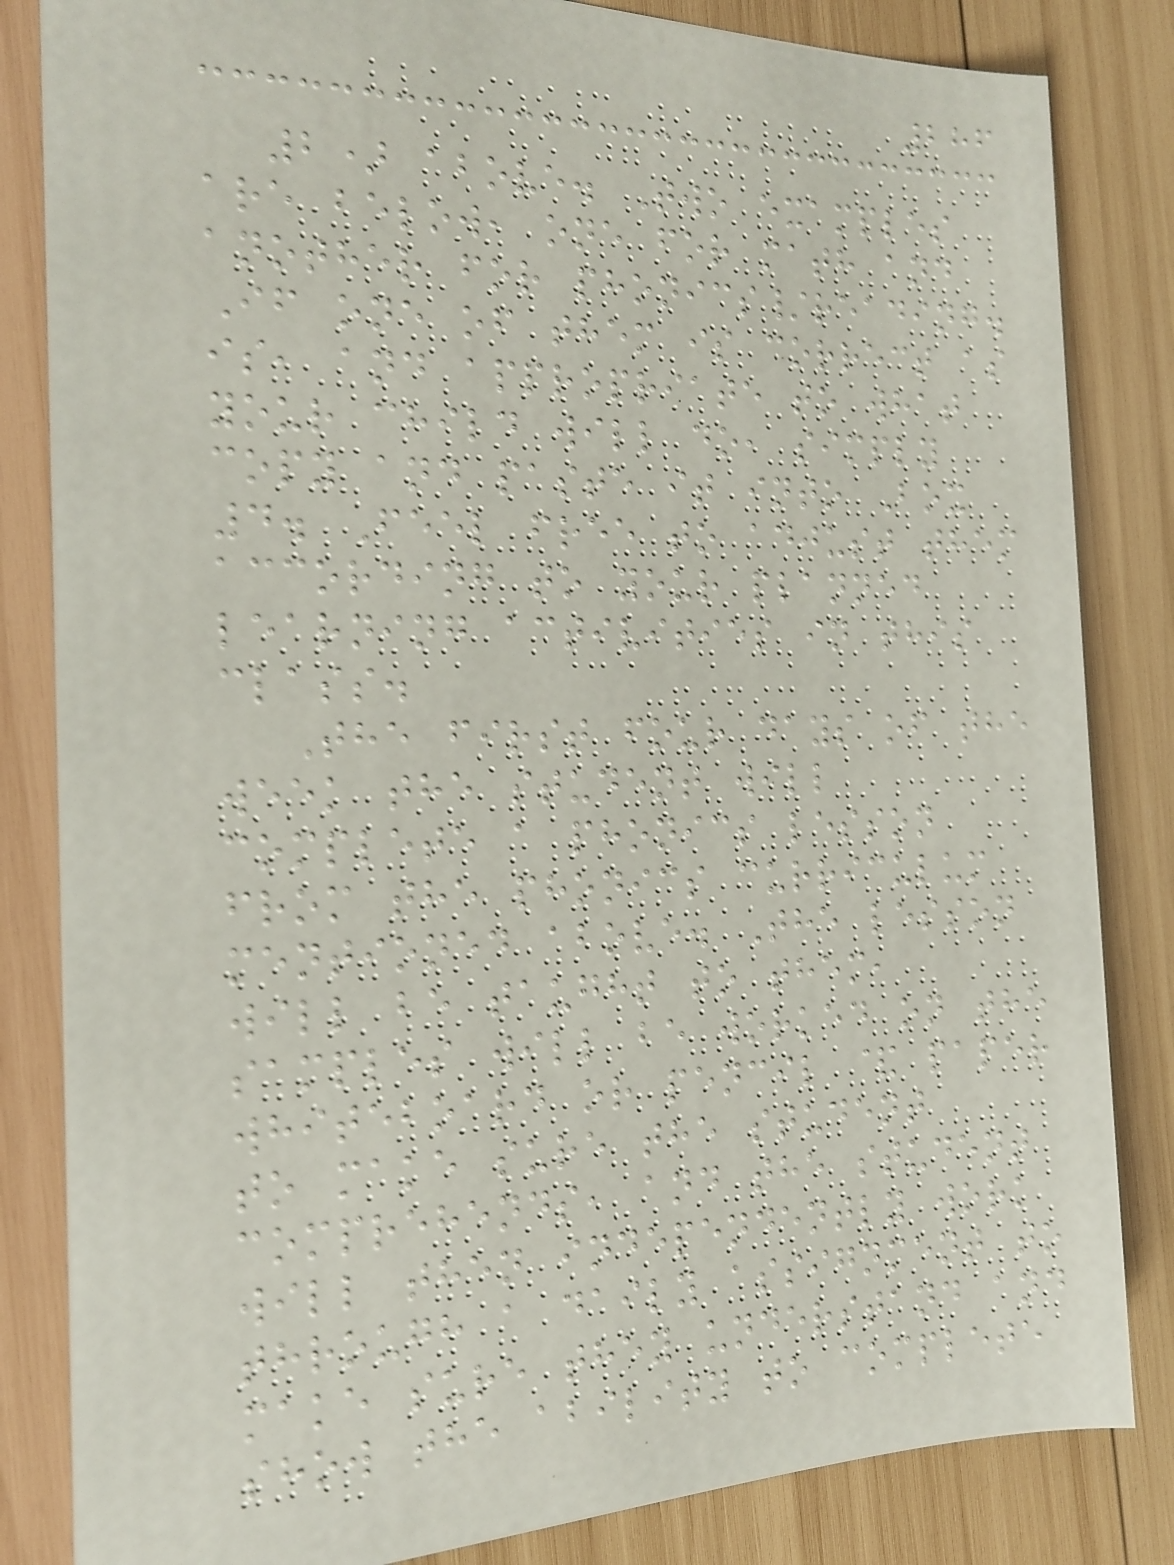286
2) above. Two examples
are below, one for math and
another for phonics/reading.
If one of them is correct as
is, and appropriate to what
your child will do, simply
copy and paste it into Box
4. Feel free to adjust them
according to your planned
learning activities in this
class.
The first four days of the
week the student will
complete a phonics lesson
from the phonics curriculum
mentioned above. The lesson
will be taught to them,
samples will be worked on the
whiteboard or pencil & paper
to make sure the student
comprehends, and the student
will then independently work
through a daily assignment to
make sure they understand and
show the ability to complete
